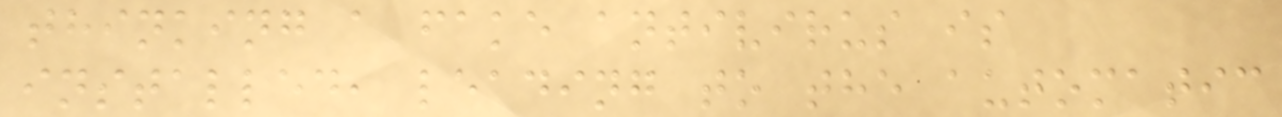thinking a fake antivirus is
installed, leading to the automatic
